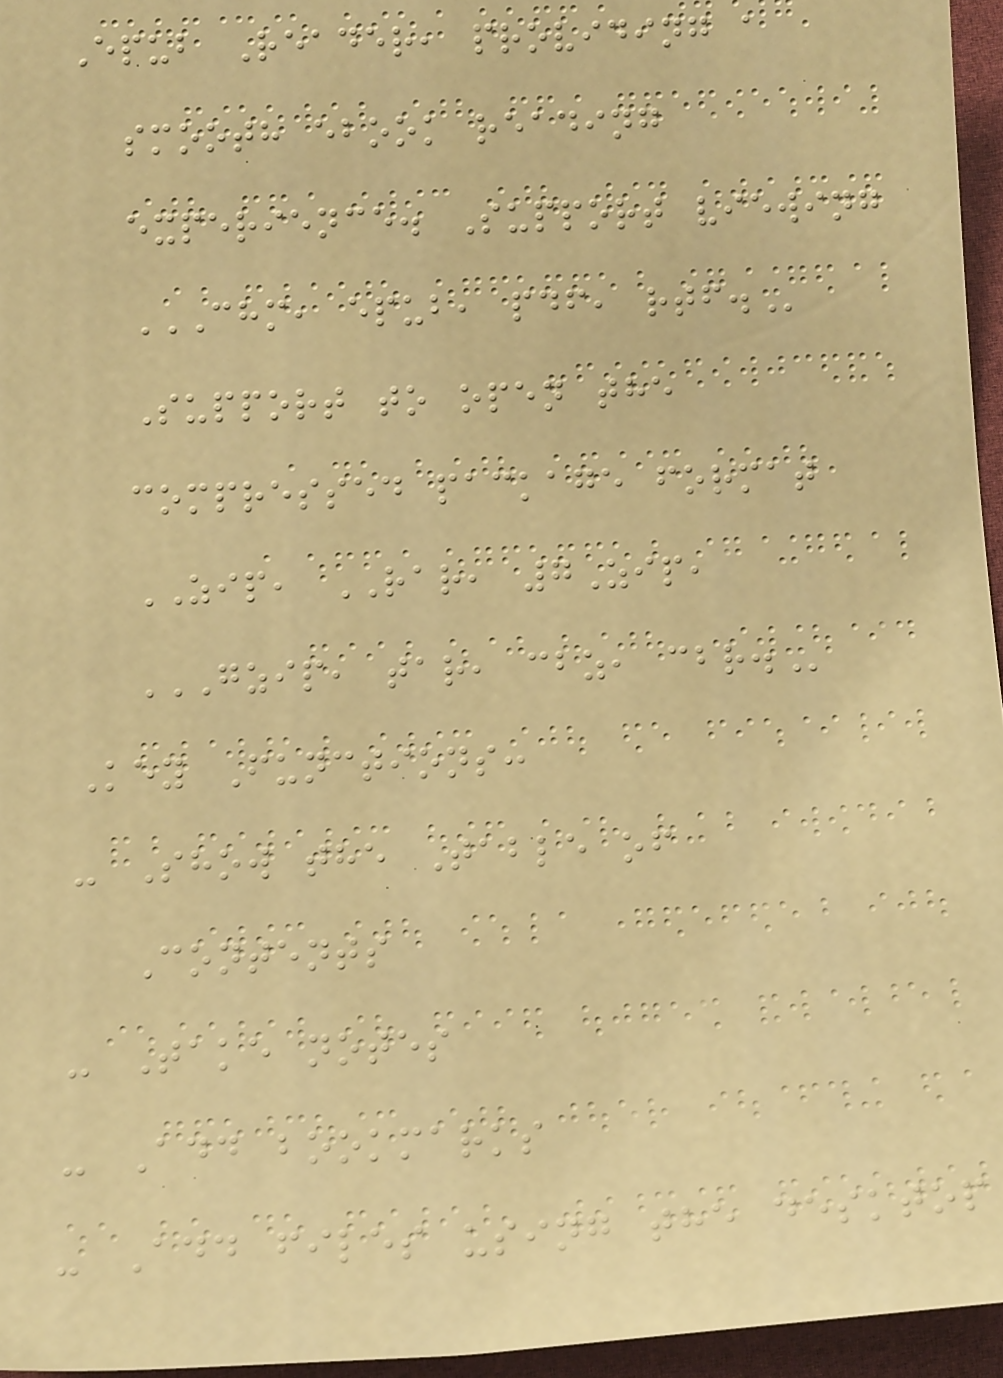Epub Reader, providing a
smooth ebook reading
experience. Support viewing
CHM, EPUB, PDF, RTF.
Support to open the
compressed package format
ZIP, RAR, 7Zip,
GZIP, TAR, CBZ, CBR.
Key Functions:
- Show the Table of
Contents
- Take notes
- Add bookmarks
- Add files using the desktop
